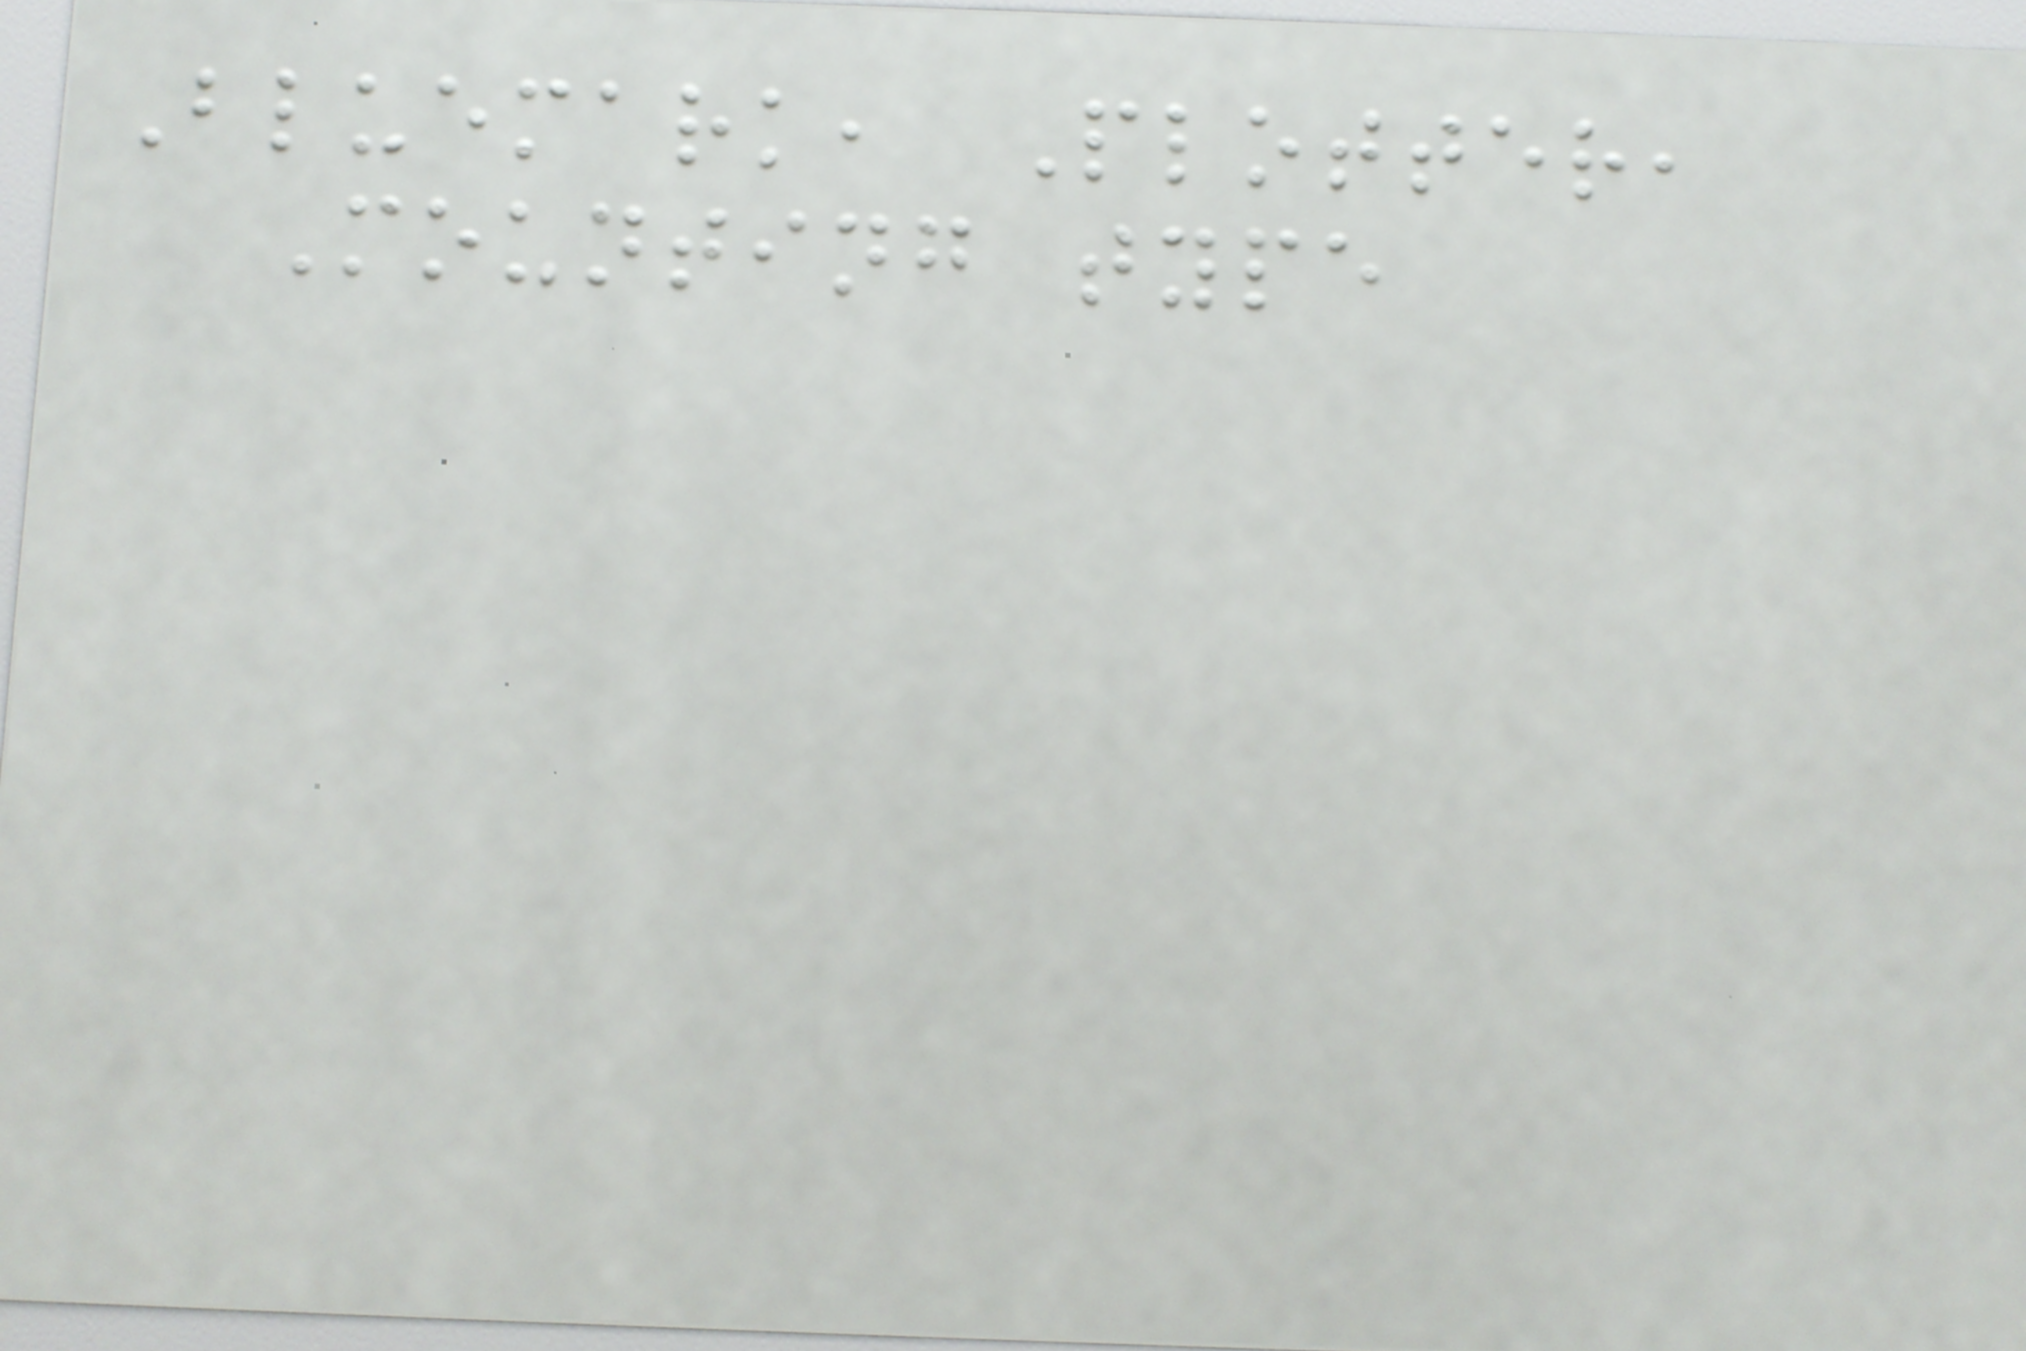Bluemark, Plotter,
Mounting type
